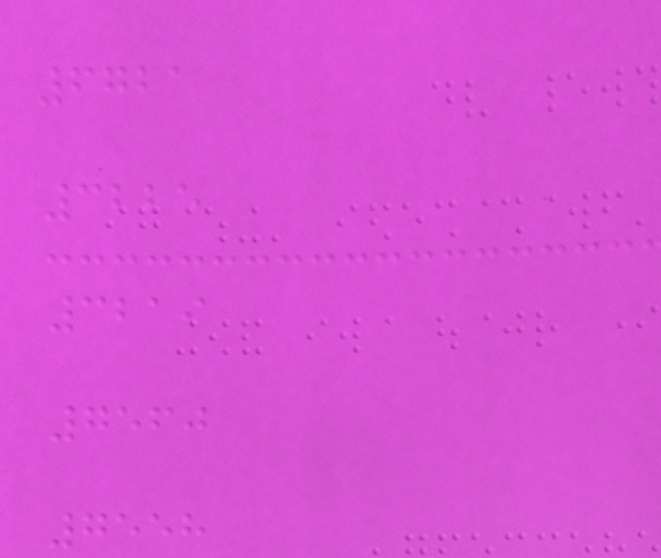6721
3225
3219
7560
7558
